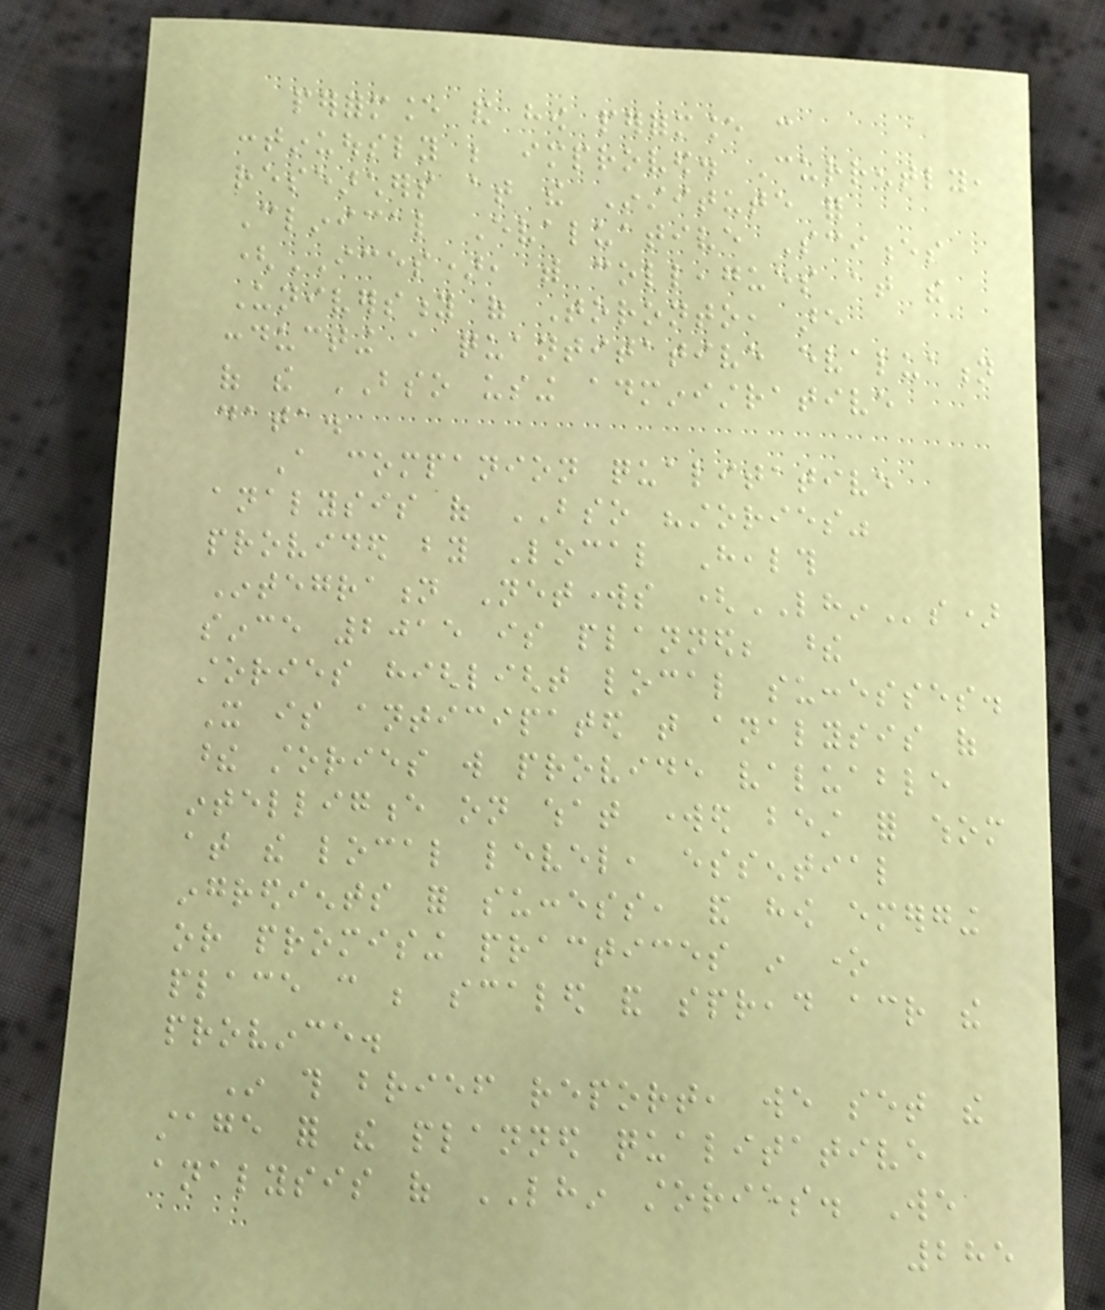performance and how performance can
continuously be improved. Currently,
researchers at the Institute for
Clinical Evaluative Sciences
(ICES), with colleagues at the
University of Toronto, are
conducting a quantitative evaluation
of the BSO using administrative
data.
A companion qualitative
analysis of BSO "stories"
provided by Local Health
Integration Networks (LHINs)
since 2015 is planned; these
stories highlight local successes.
It is anticipated that analysis of
these stories will provide valuable
intelligence on what worked best for whom
at the local level, essential
ingredients for success, and how emerging
or promising practices in one
place can be scaled and spread across the
province.
In this brief report, we set the
stage for the planned qualitative
analysis of LHIN stories. We
285
